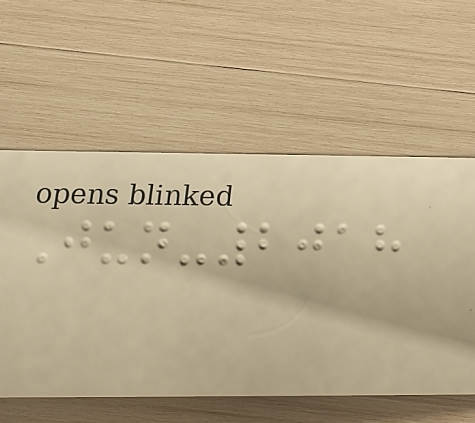Jun-2018
